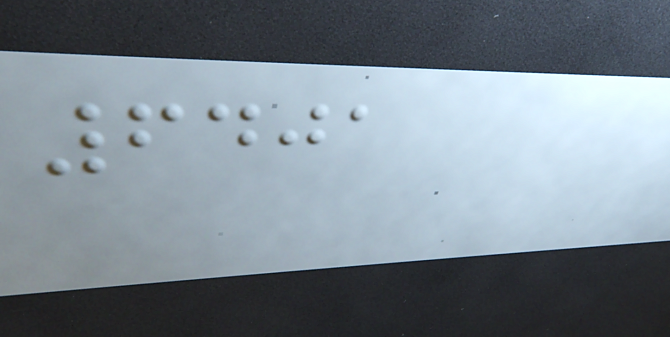6401
